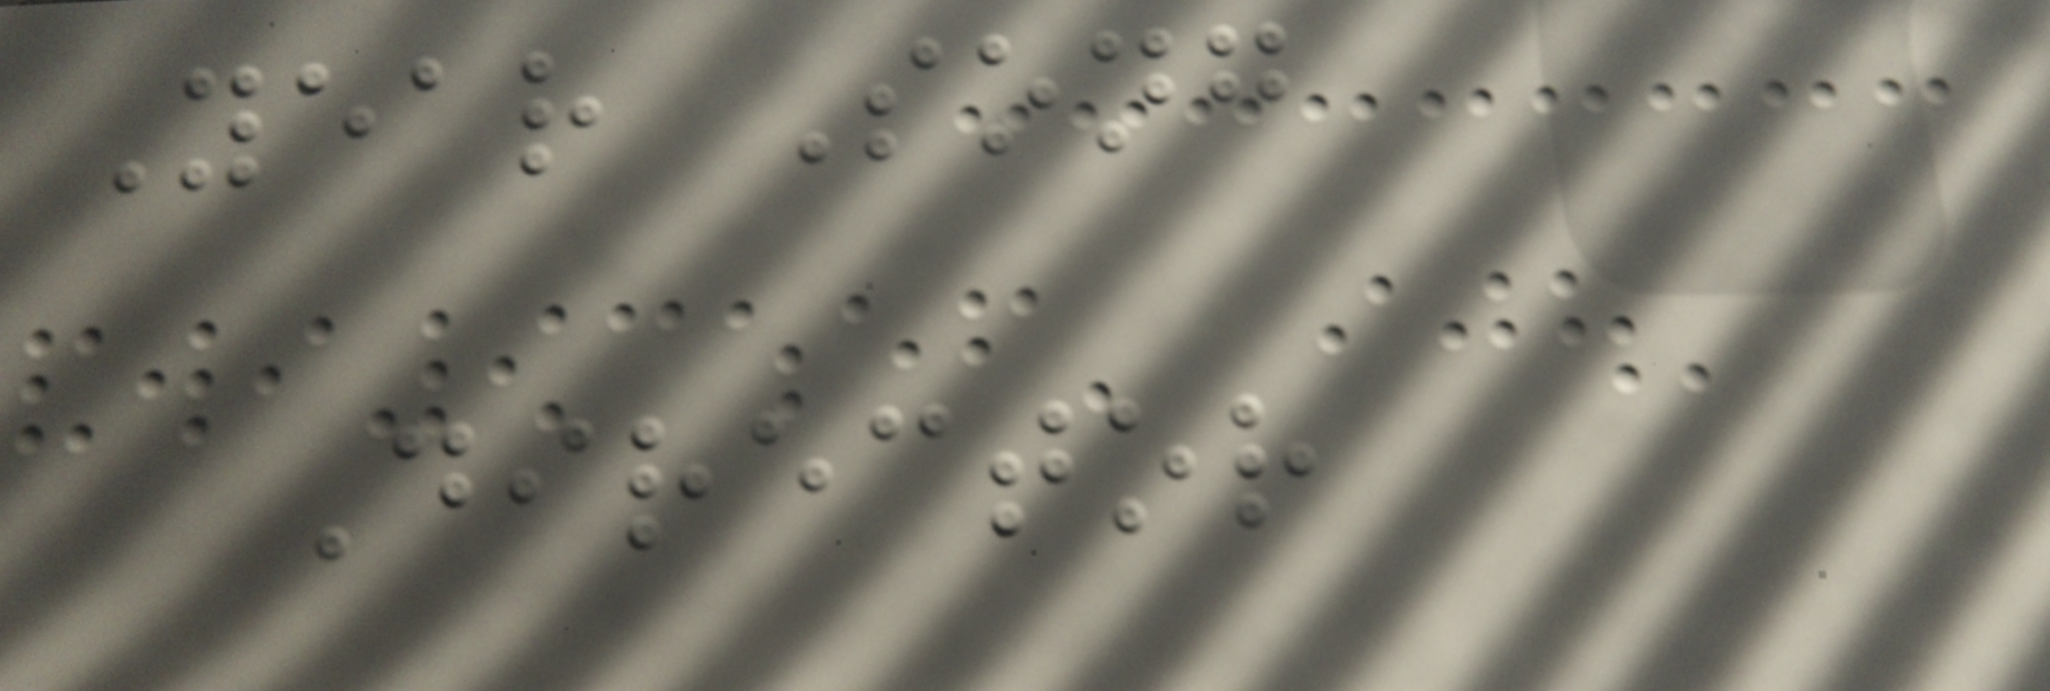Year Song
Director
